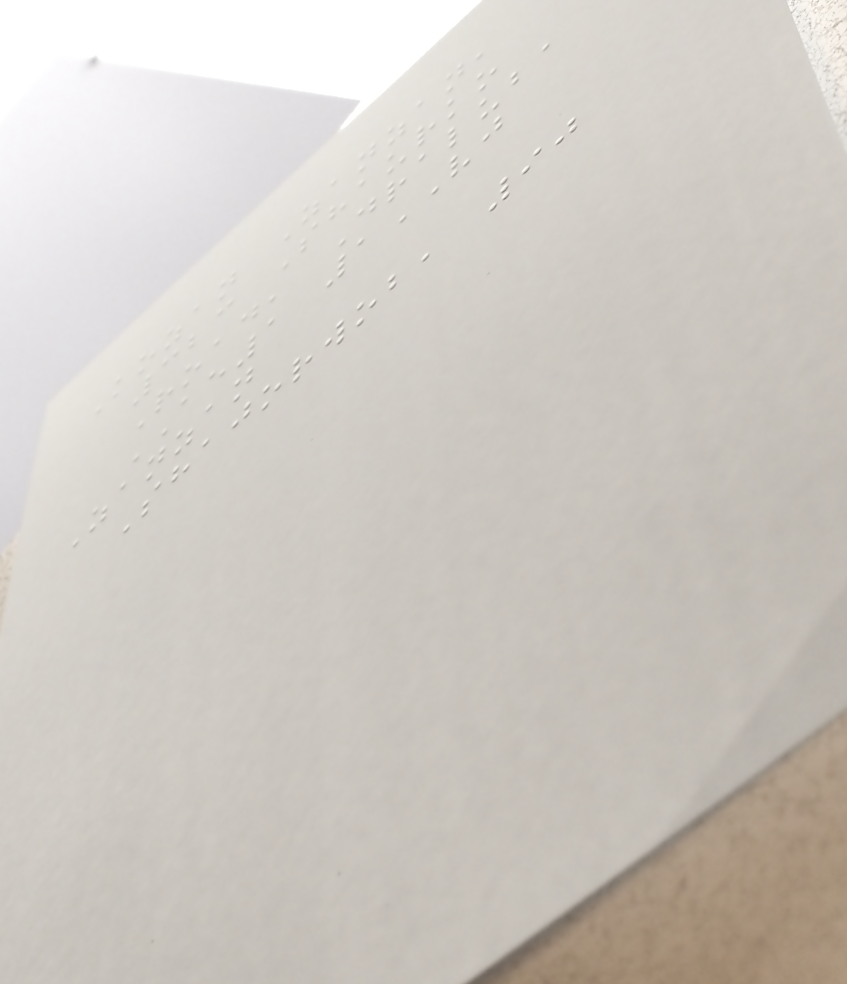Kozan Zanzan,
323 Shaurko
Road, Draluba
AE1 1VJ
Zanzan
Shajorwob, 90
